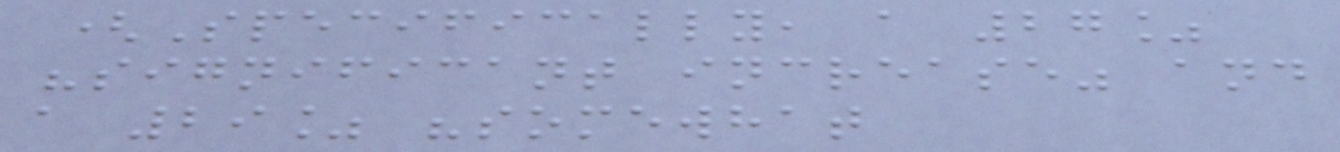(Specifically, a 27%
"significant increase" and
a 29% "somewhat
